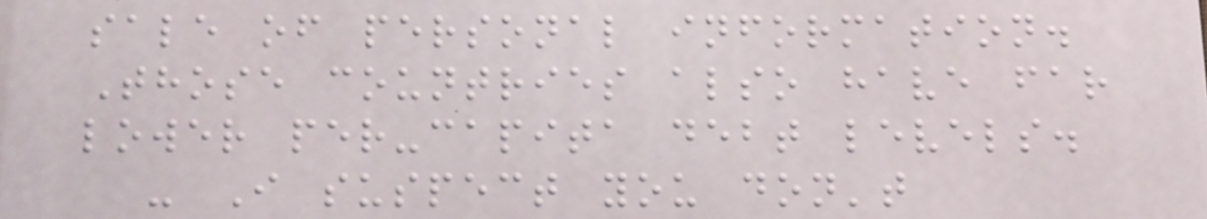sale of personal information.
Those countries also have far
lower per-capita debt levels.
- I suspect you don't
